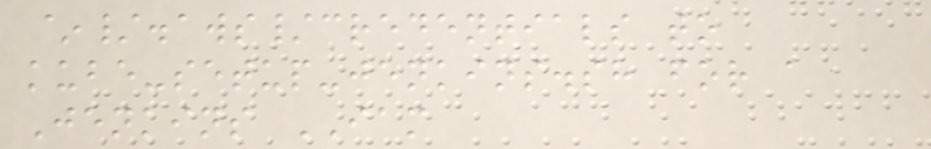~/.aws/credentials to
kube-setup-jenkins.sh for a
Jenkins IAM
